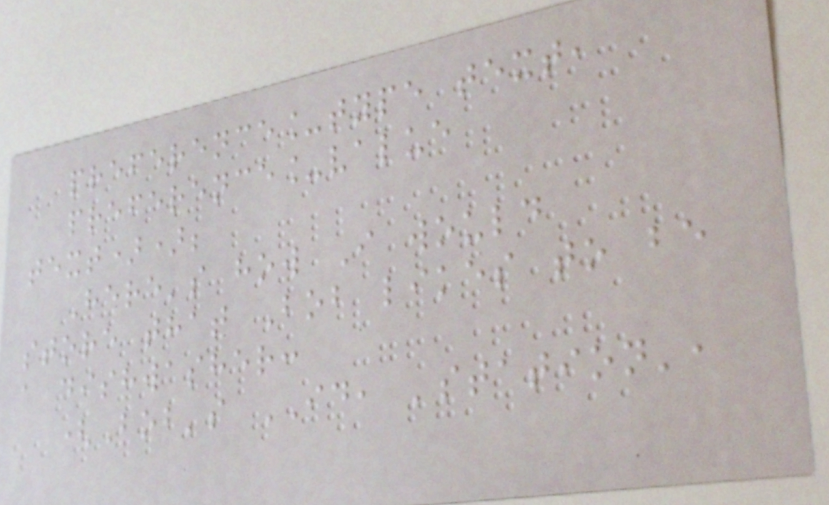preference_type text,
preference_value
text));
Here's how I would
store that Bob likes to be
a dishwasher:
(Bob's ID, 'station',
